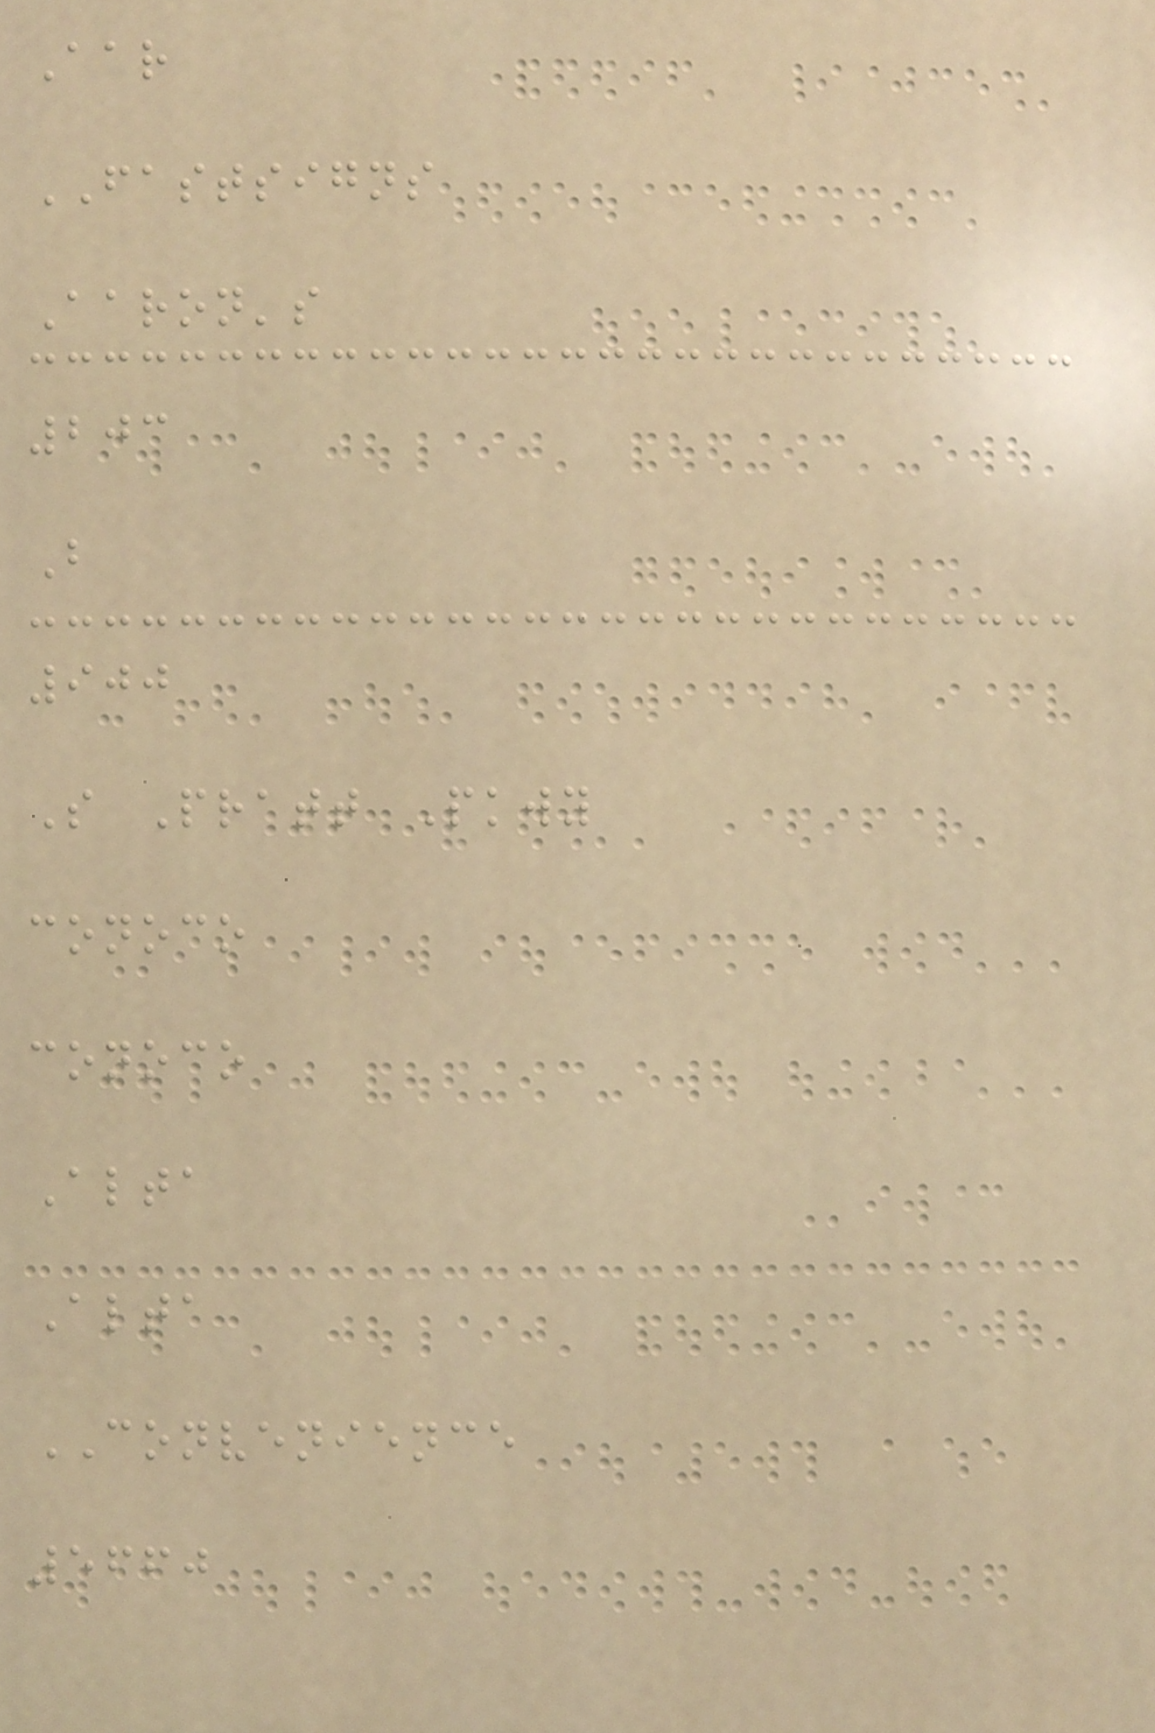Aar
FASTSIGNS
Aaron's
203
B
900
S Pratt Pkwy
conoco
conoco
Alta
Alta
CONVENIENCE
5660
